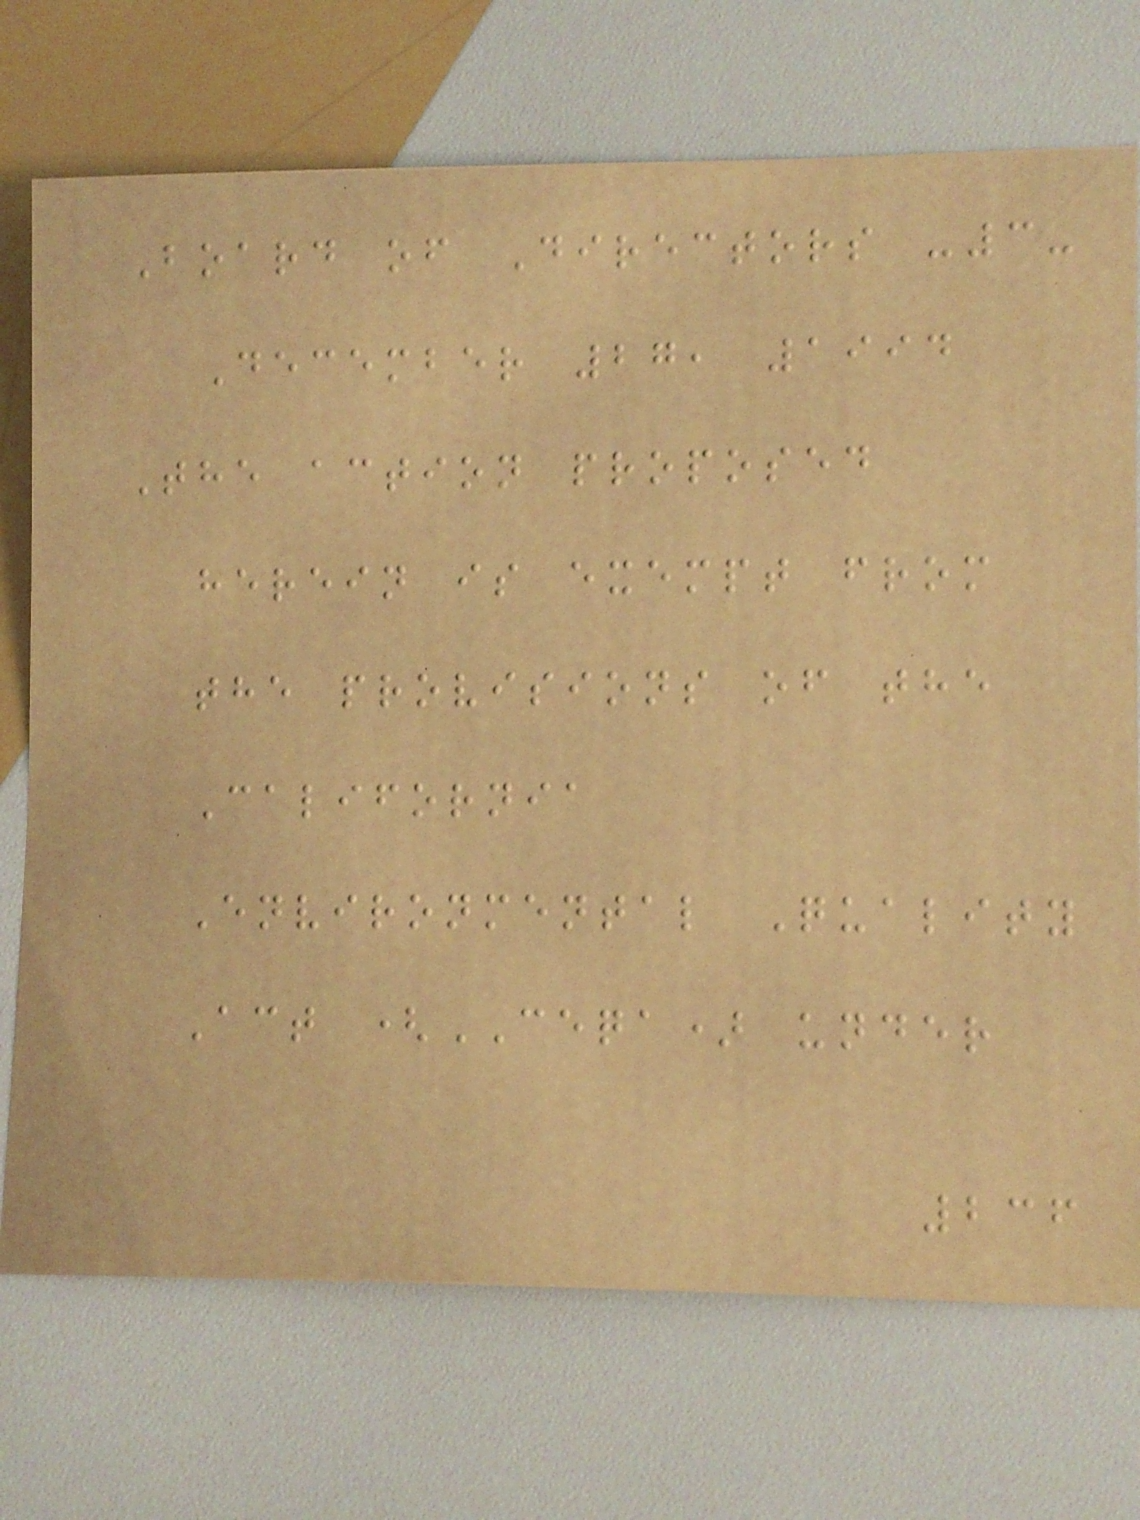Board of Directors -3-
December 27, 1994
The action proposed
herein is exempt from
the provisions of the
California
Environmental Quality
Act (CEQA) under
236
